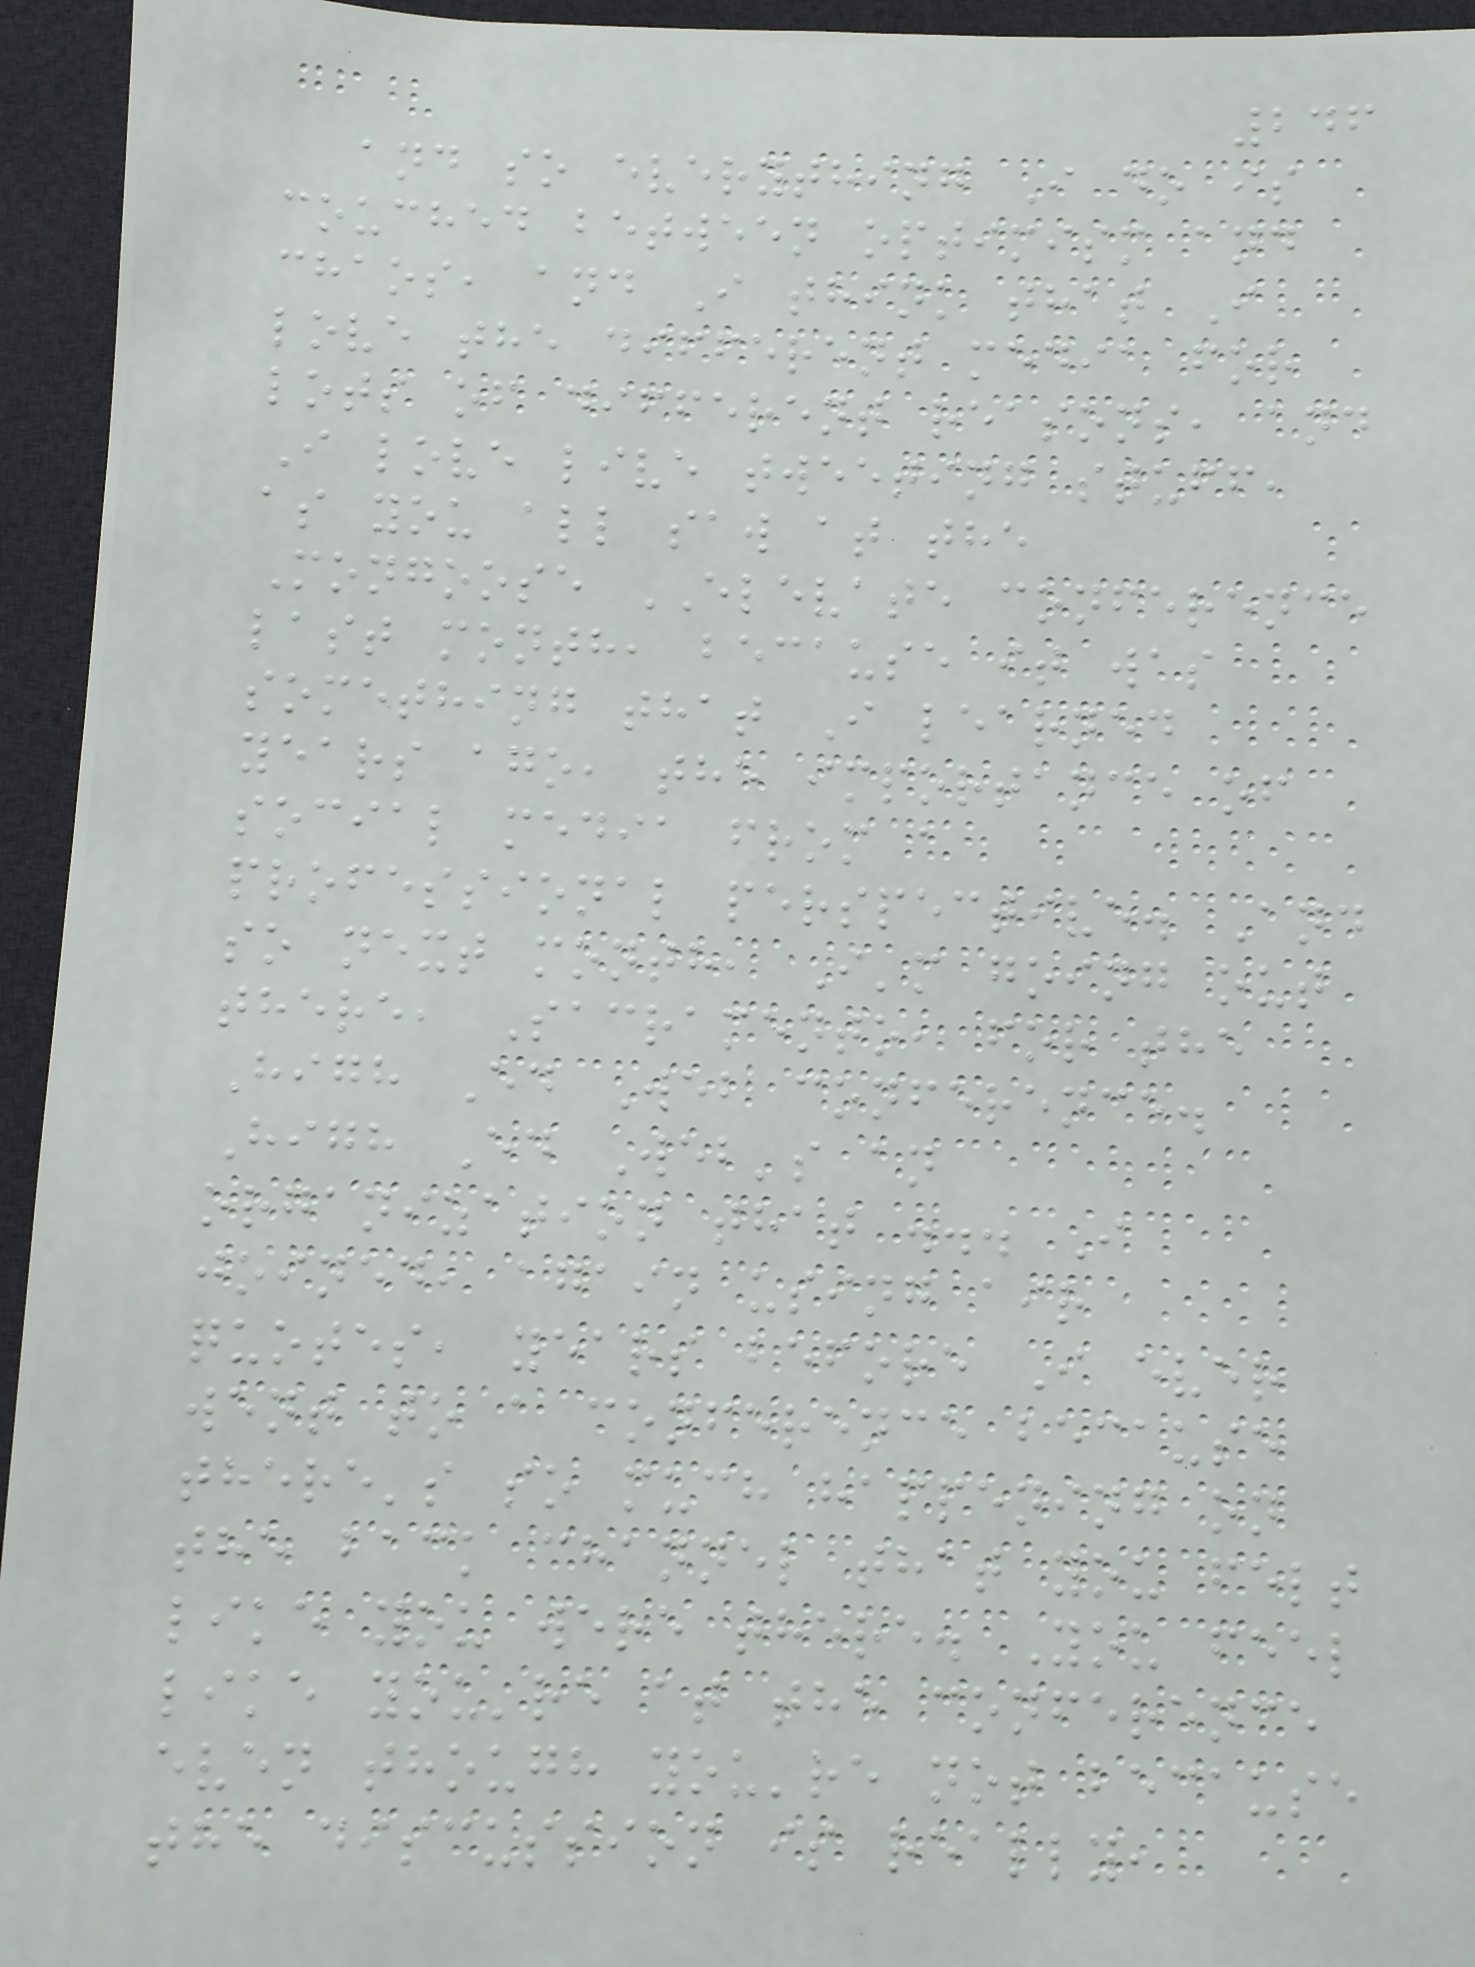246
and so everything I do is
couched between optimism and
chaos, and I think that I
love the different media for
lots of different reasons, and
I love live tweeting stuff,
as you all saw at the
Mongoose ELEVATE conference
last month, because it was
something that I learned
years ago, the importance of
social media from a
professional perspective. And
so next month, I'm going out
there, Sacramento, for the
High Ed Web conference.
High Ed Web's an
organization that ... I
joined, again using air
quotes, years before I ever
went to a conference because
there's so much happening on
the back channel that you felt
like you were there. You feel
like you're at the conference
even though you're not because
the discussion is really,
